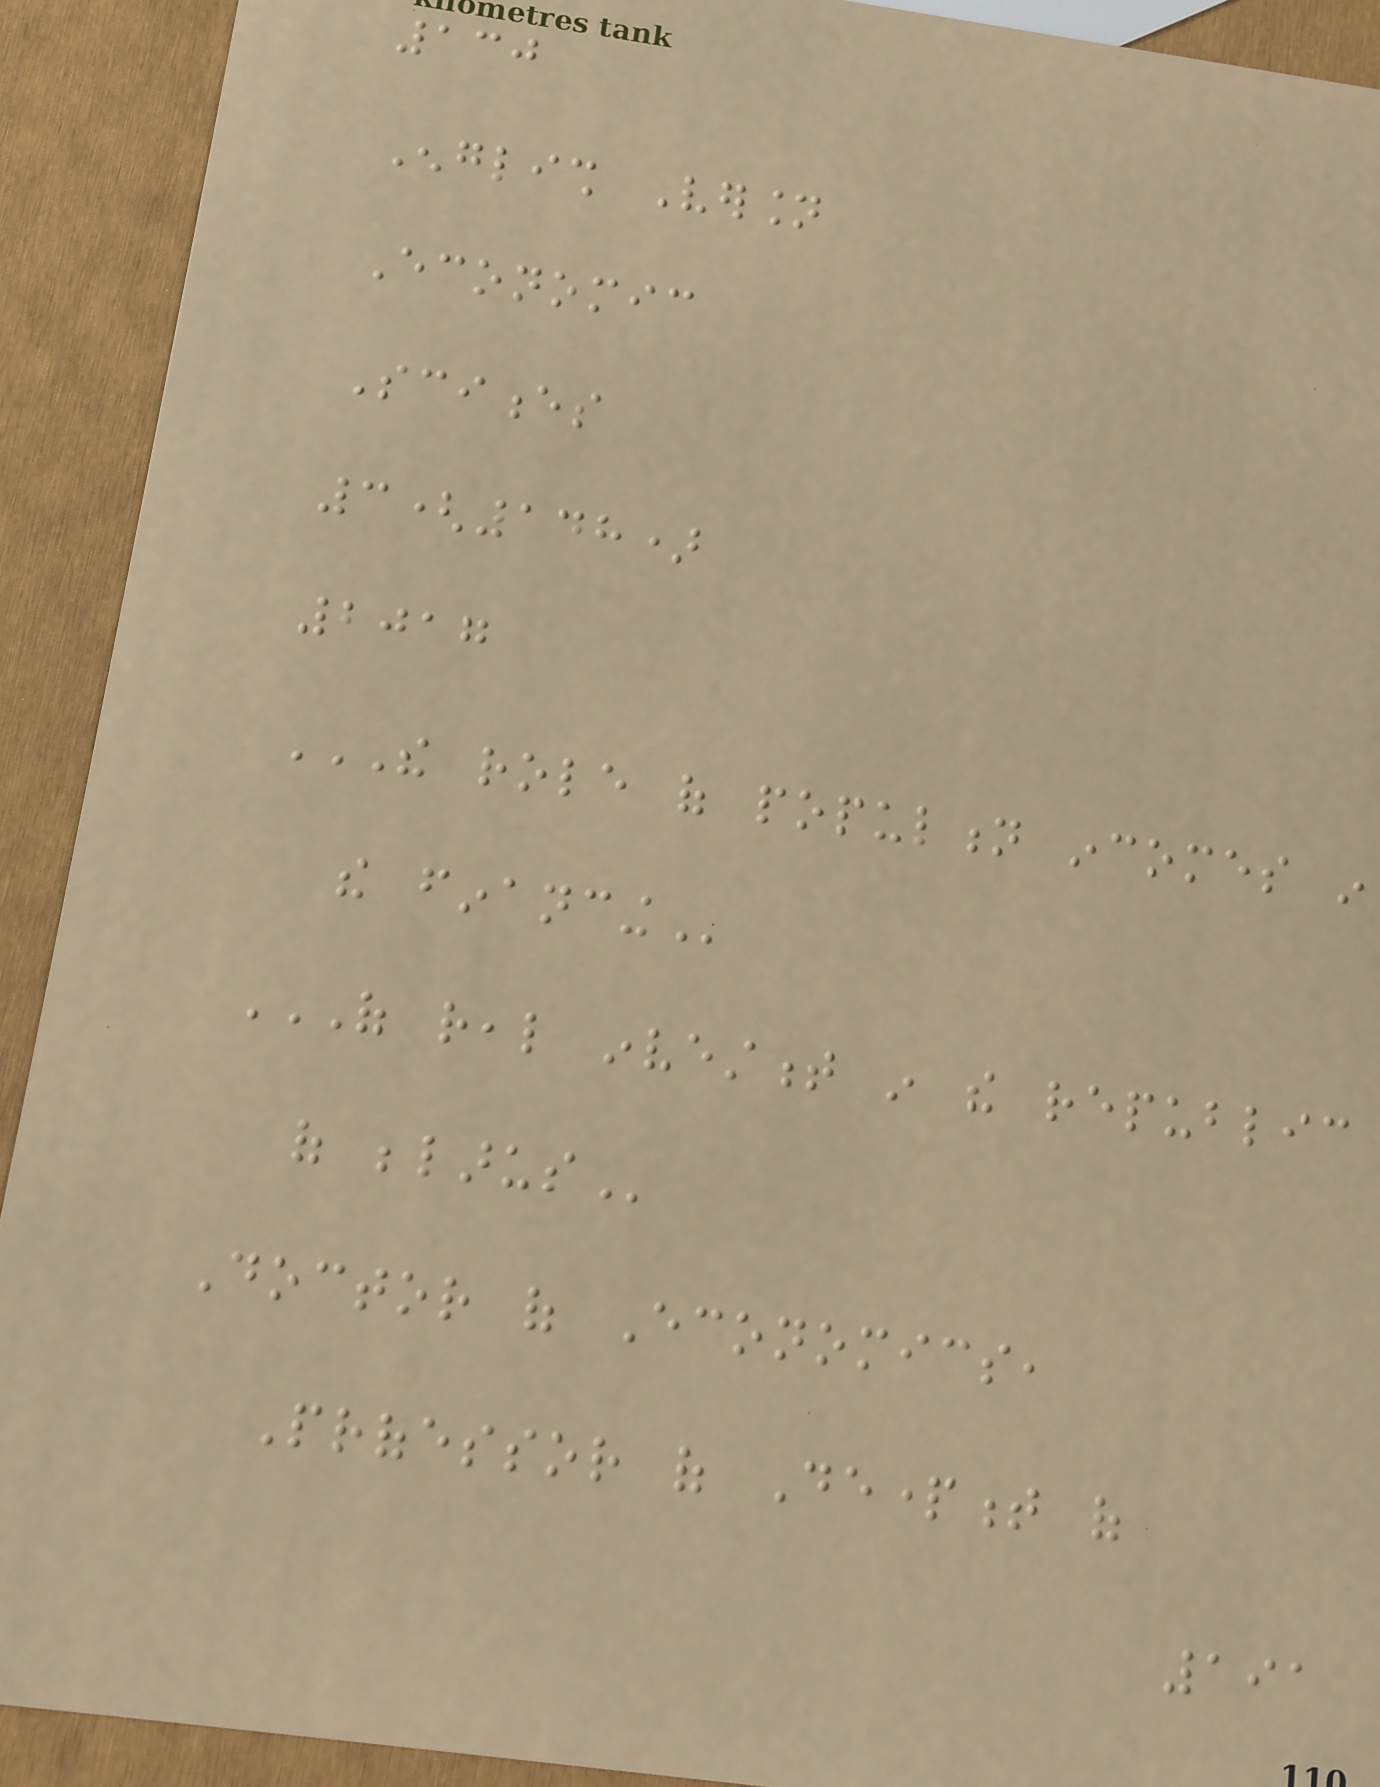130
English Version
Economic
Sciences
3(148)
2017
THE ROLE OF POPULTION INCOMES IN
THE FINANCING
OF REAL INVESTMENT IN THE REPUBLIC
OF BELARUS
Doctor of Economics,
Professor of Department of
191
